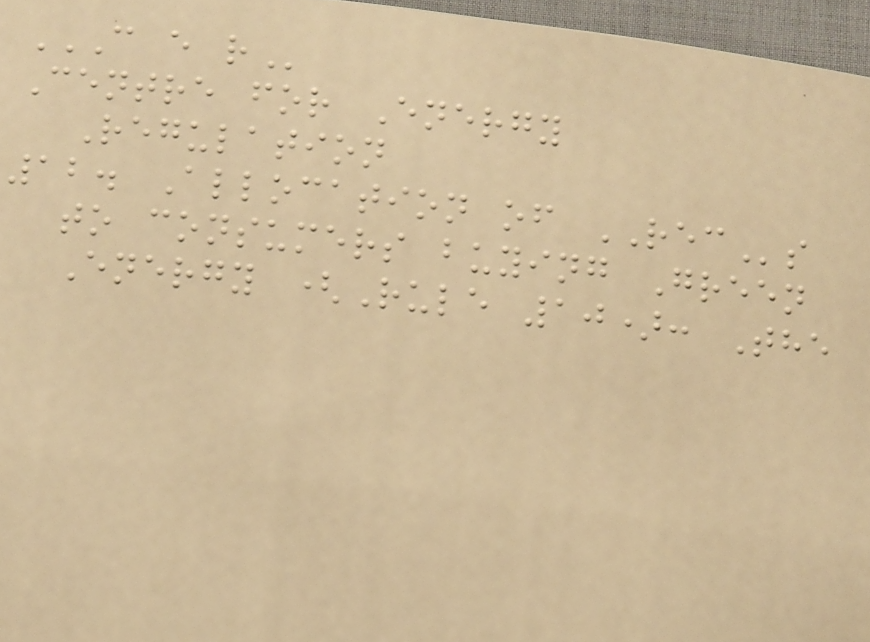C E R
Centre for Energy
Regulation
12. Allocation of RECs
to consumers buying Green
Energy (Rule 10): The
